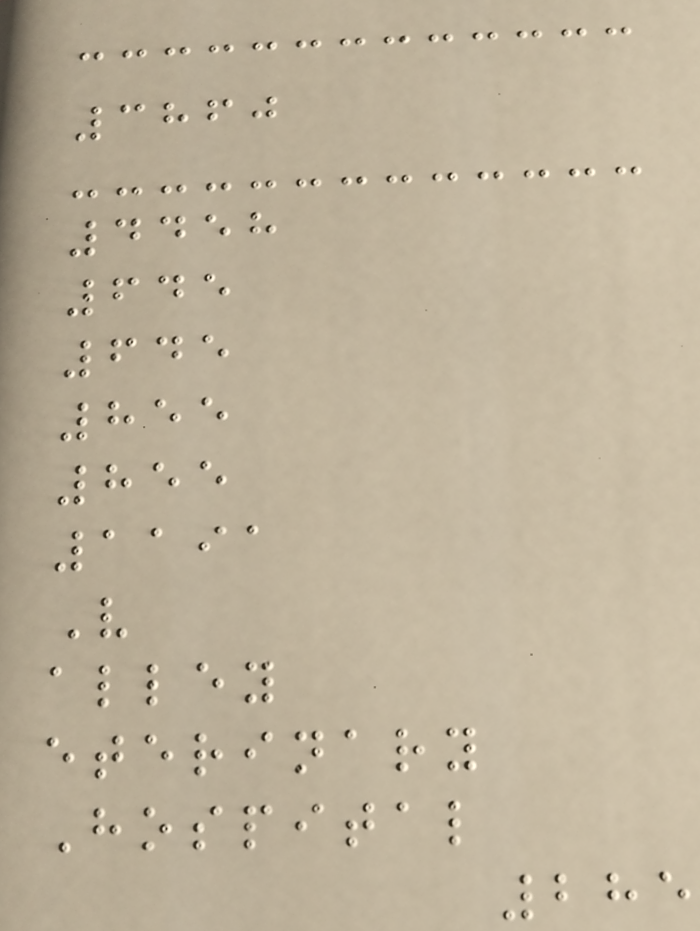3860
4458
645
645
855
855
1191
V
alley
eterinary
Hospital
285
